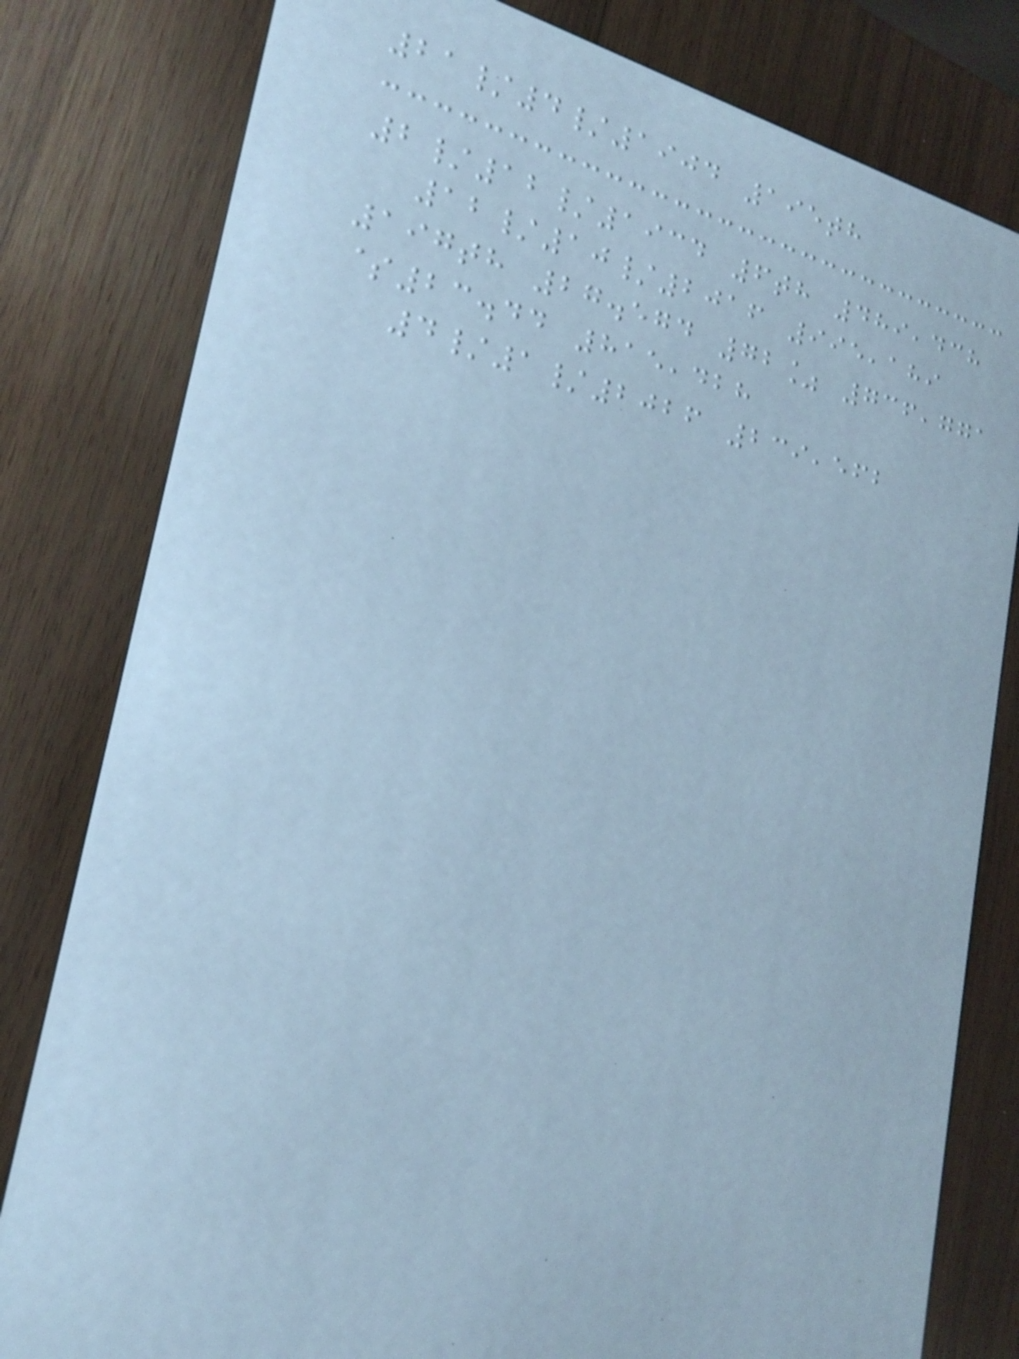21/4/1904 195th
2/12/1934 6th 489,438
12/10/2016 995,189
197th 27.574 72% 736,771
$23.44 815,428
4/1/2026 239,562
